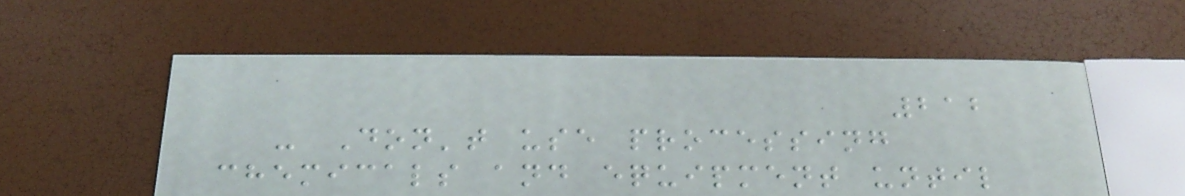212
- Don't use processing
chemicals and equipment until
